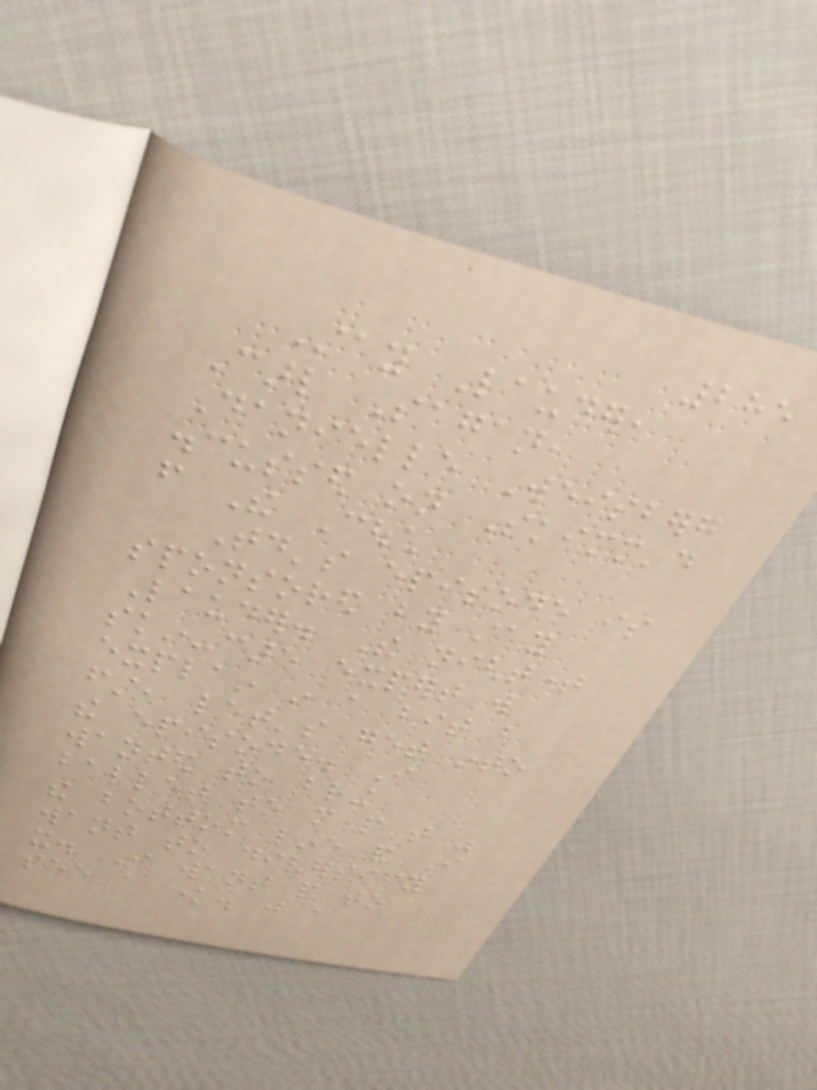285
Stay Lauder,
Carl Sagan,
Danielle Weisberg
discussed on Skimm'd
from The Couch
Today's episode is
sponsored by stay
Lauder. The nighttime
skin-care expert will
explain in a bit but
first, let's get into
the episode. I
wanted to bring
ballet to more people that was
the bottom line and I
want to diversify
it. I want people to
see a know. that a
